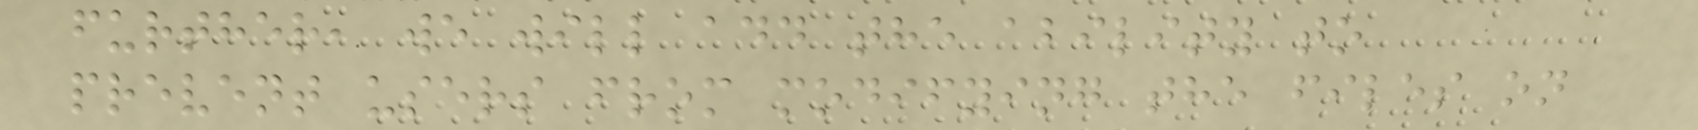further, we will add the ability to
prevent users from modifying the files on
